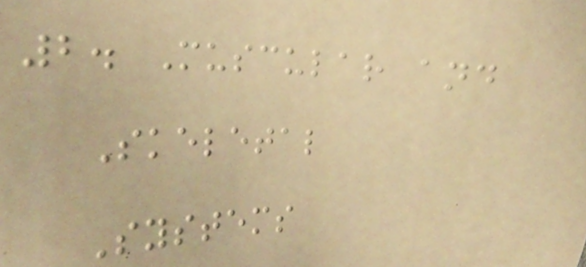2. Muscular and
Skeletal
Systems
